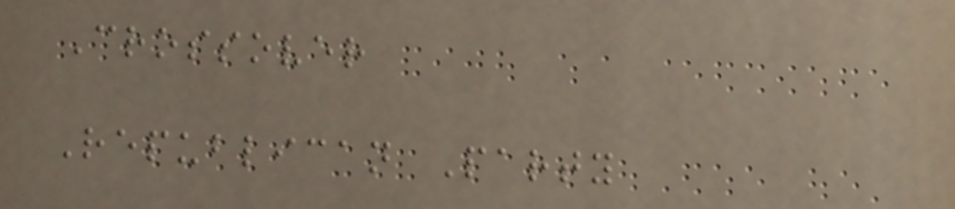Crossover
Republican Party
